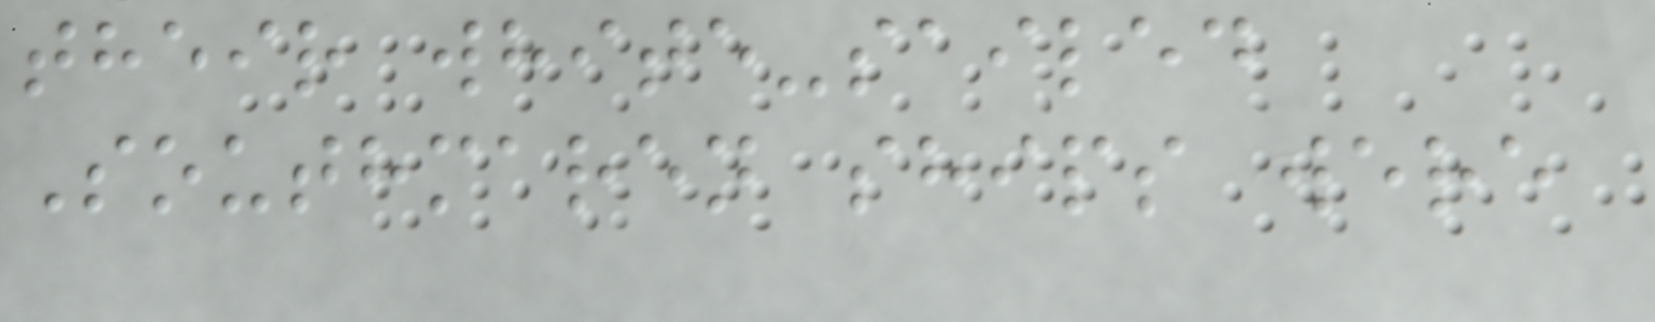their white-sailed
Southmaren ships were
